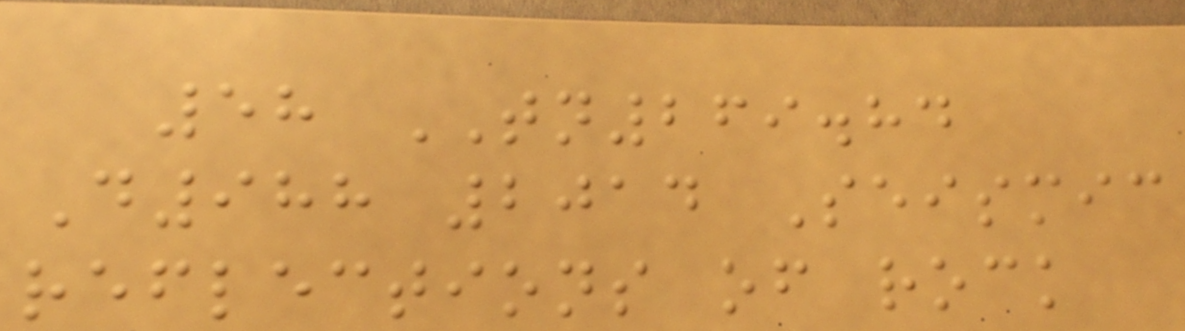58 TN269.84
D988 2014 Seismic
reflections of rock
